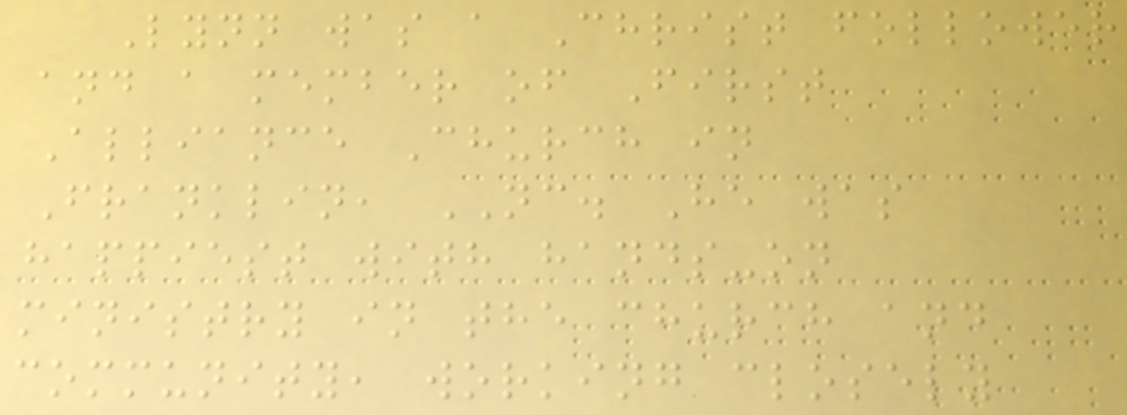Lynn was a Christ follower
and a member of First
Alliance Church in
Franklin, NC. He was
happiest with hands-on
ministry in the church and
community, working closely
